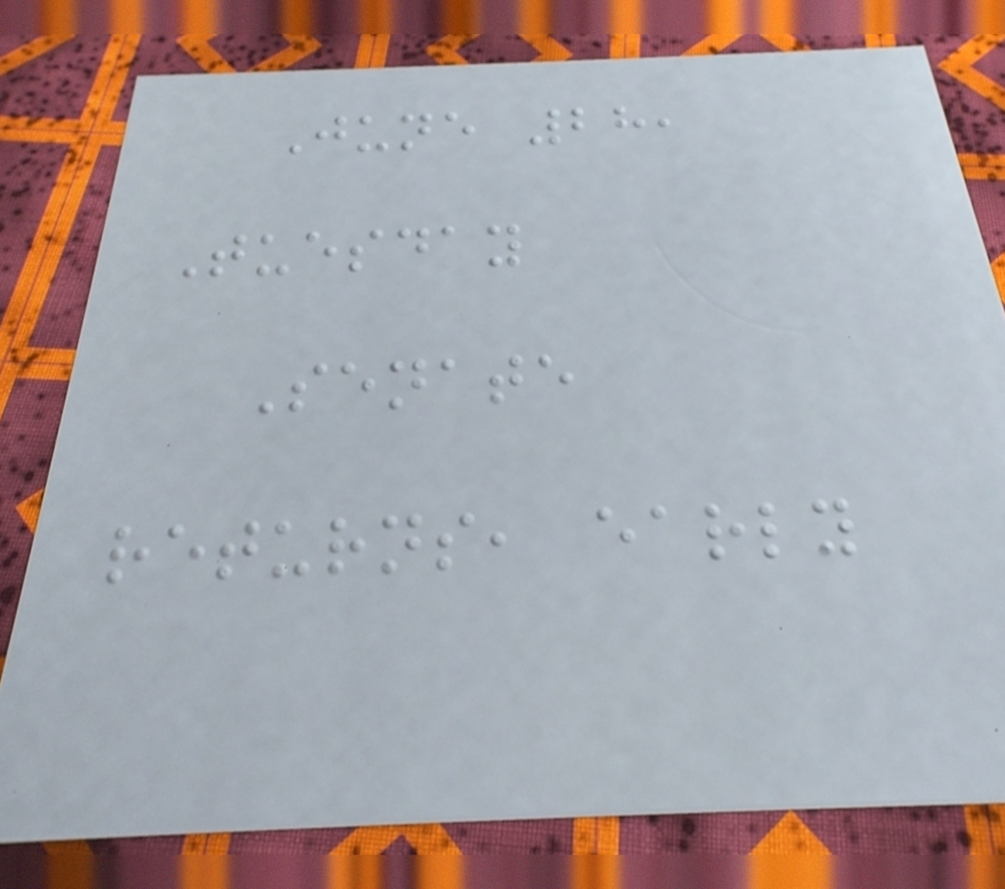June 28,
Tuesday
Senate
returns, early
